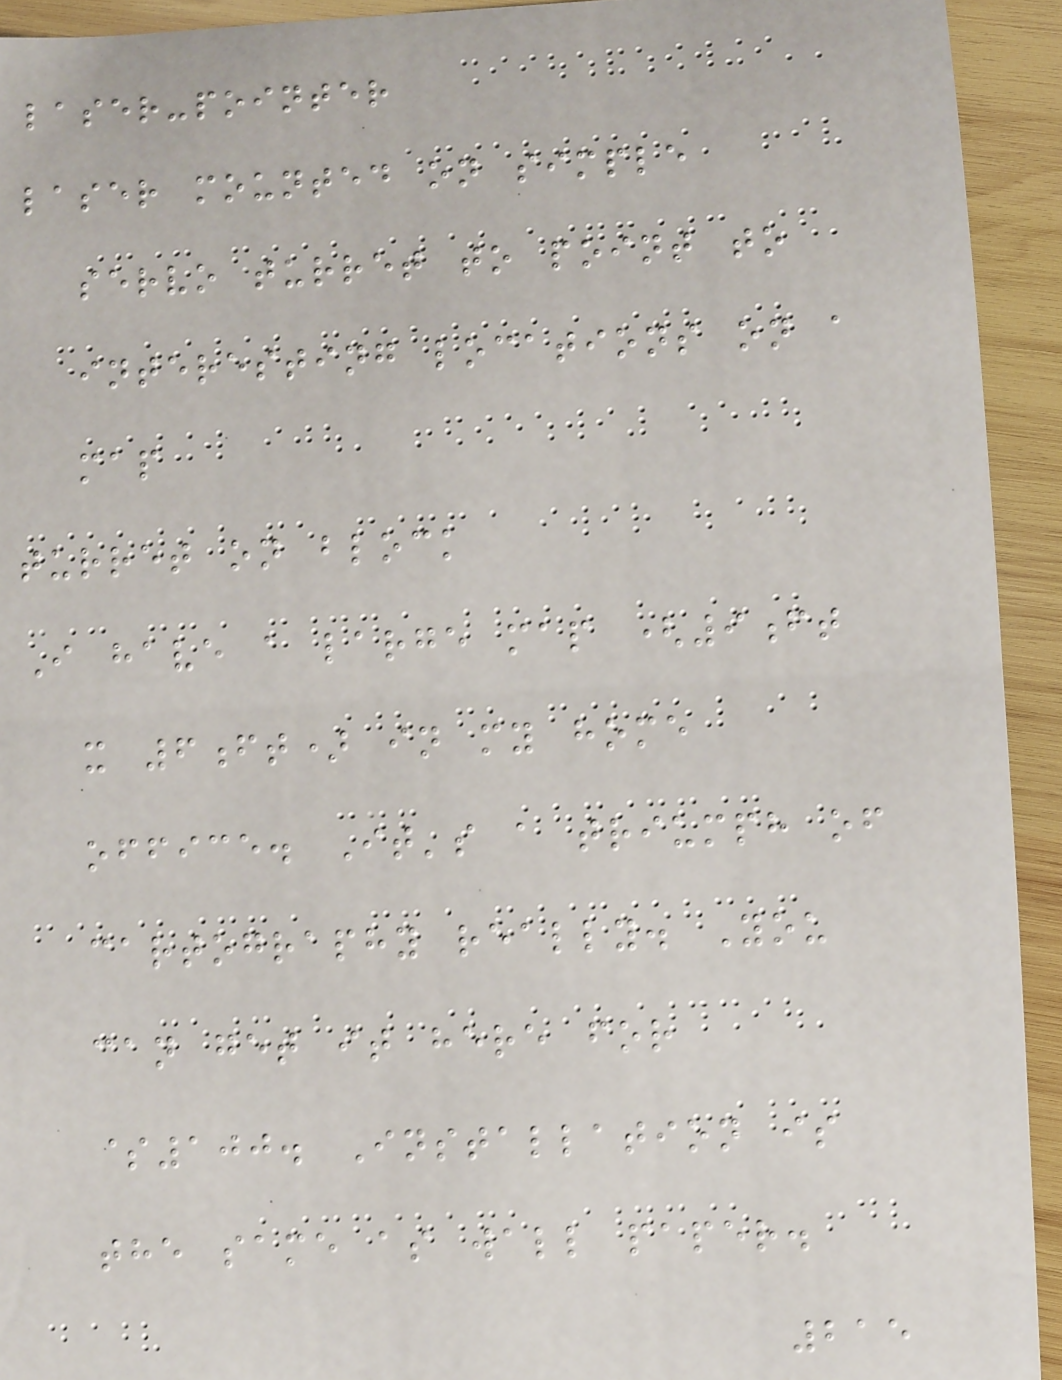laser-pointer
laser mounted on simple
servo turret to point to
interesting locations on a
map
turret on block
I have a large map (9ft
x 6ft) in my home
office. It's a triumph of
cartography really. You
can get it here for
$100. Installation is
the same as wall paper.
215
